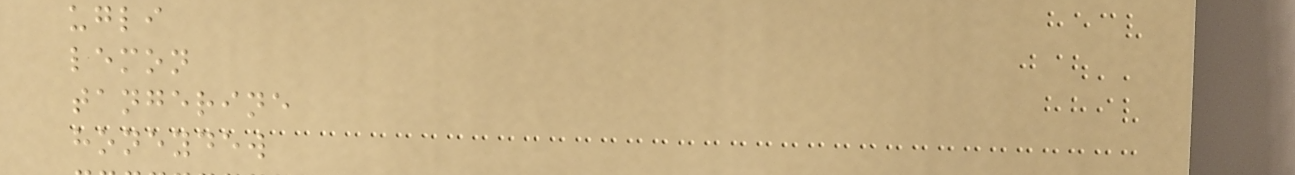ugli
lemon
tangerine
honeydew
